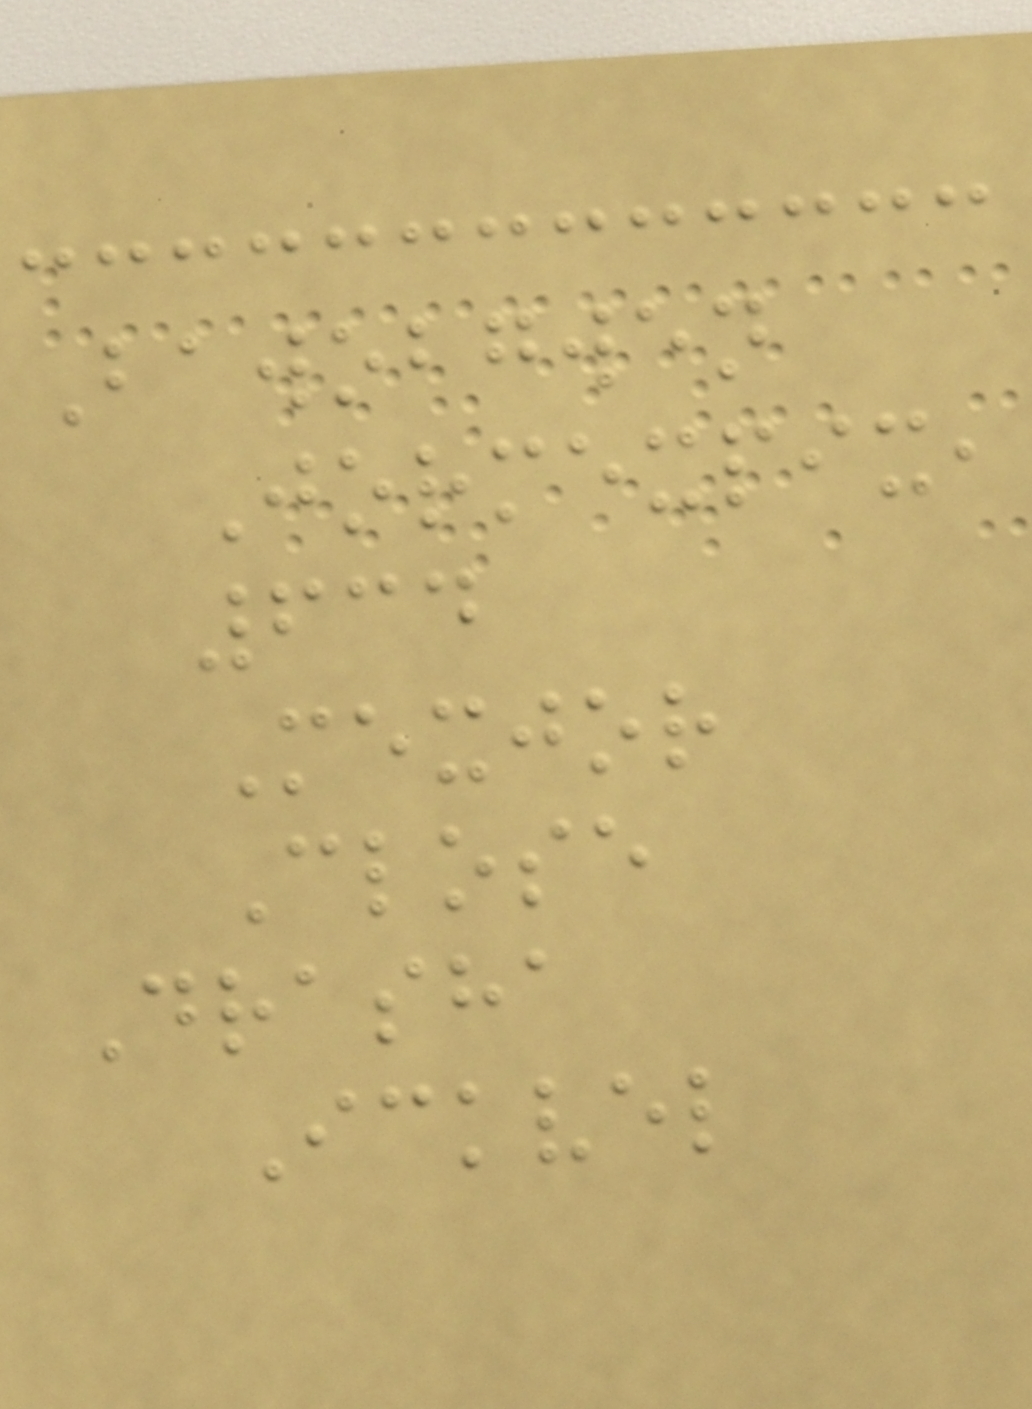Bawobgwen
Jormexpix,
634
Mexjor
Close
Drasha
Ickvel
